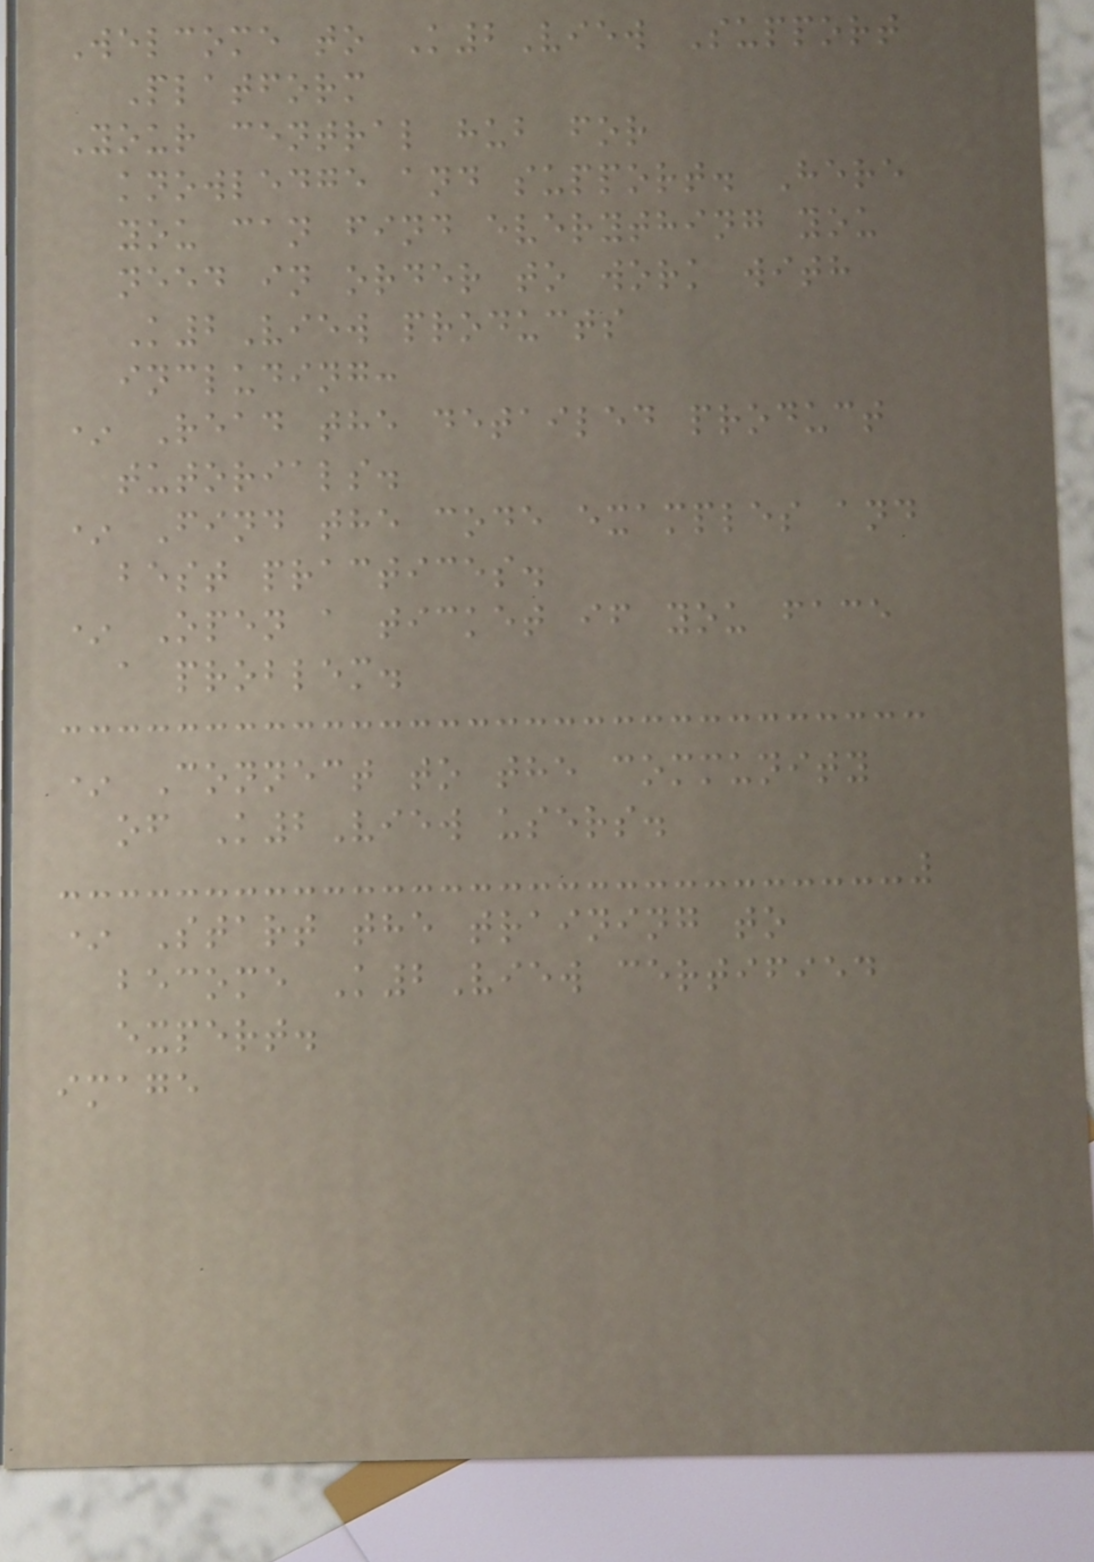Welcome to K2View Support
Platform
Your central hub for
knowledge and support. Here
you can find everything you
need in order to work with
K2View products
including:
* Read the detailed product
tutorials.
* Find the code examples and
best practices.
* Open a ticket if you face
a problem.
* Connect to the community
of K2View users.
* Start the training to
become K2View certified
expert.
image
